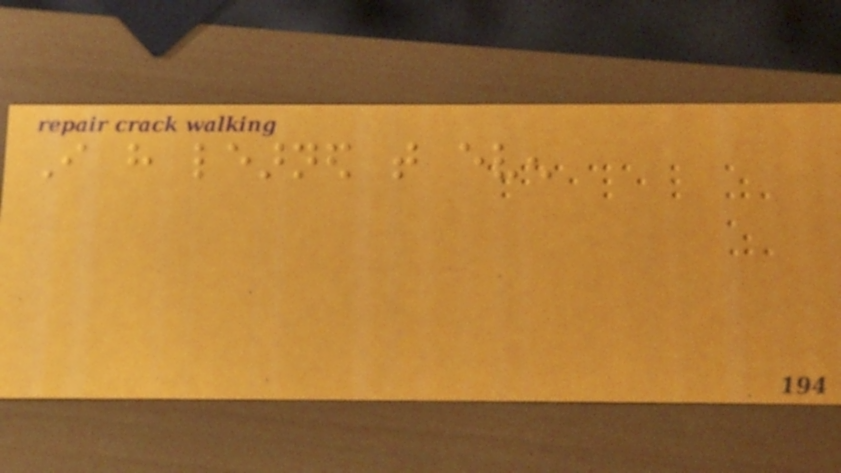I have learned that even
